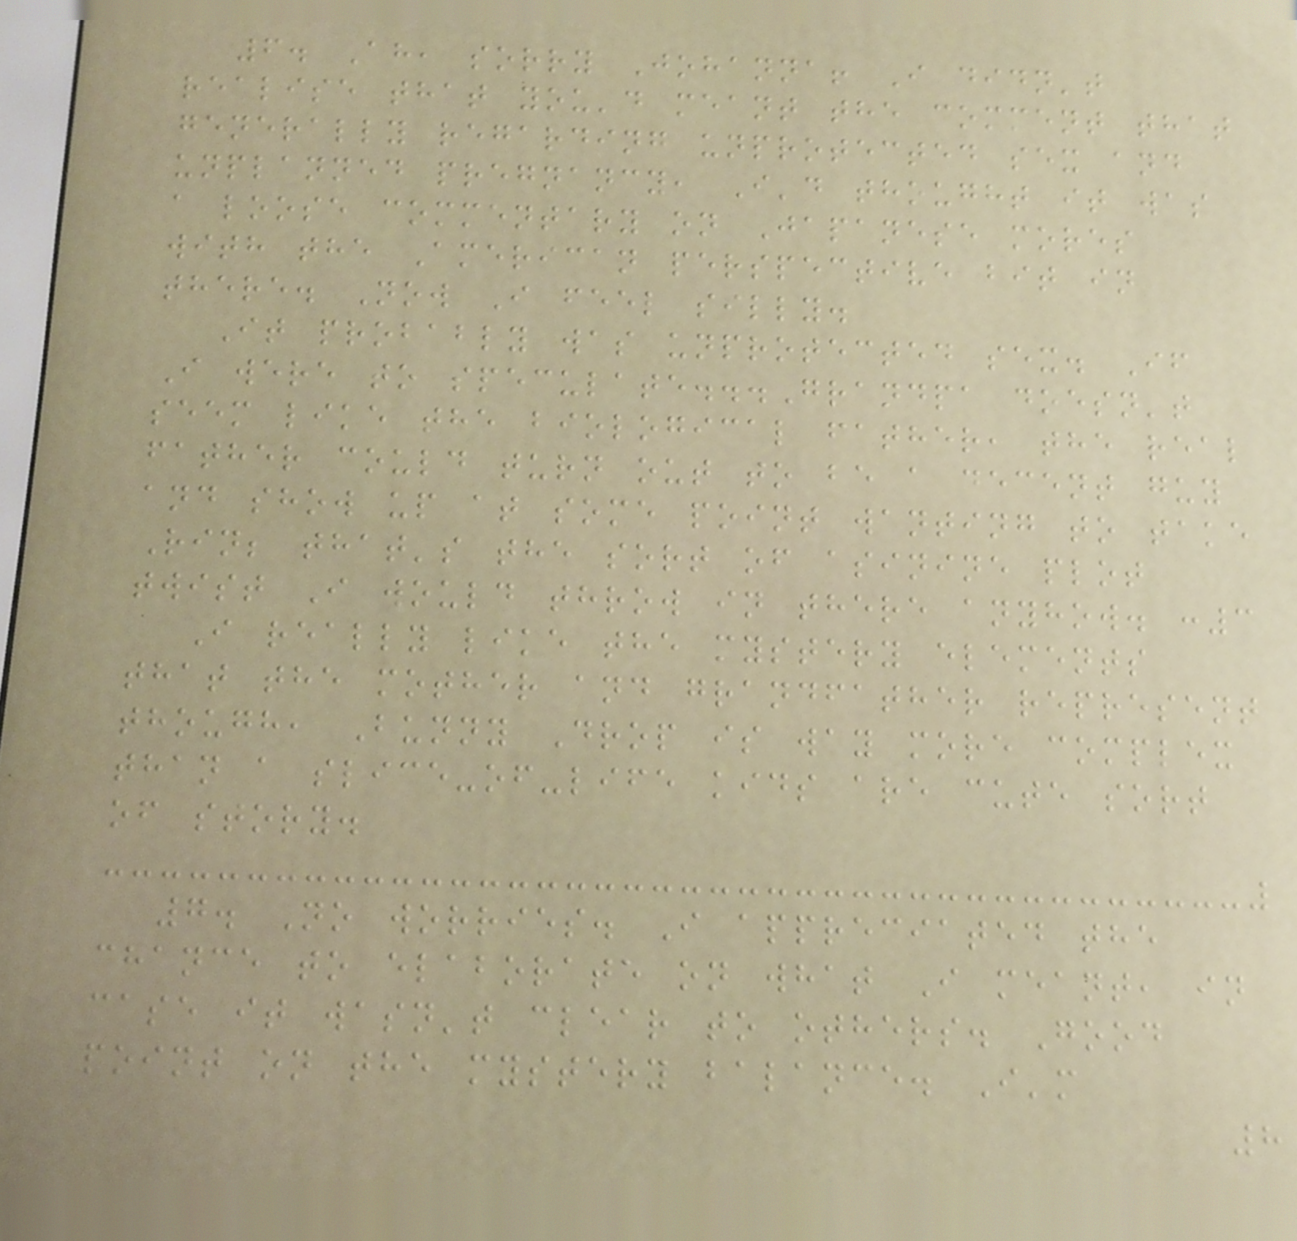6. Ah, sorry Johanna! I didn't
realise that you'd meant the comment that
generally regarding unprotected sex and
unplanned pregnancy, I'd thought it was
a loose commentary on Japanese mores
with the American perspective bit in
there. Now I feel silly.
It probably was unprotected sex. If
I were to speculate...Grandpa doesn't
seem like the biological father, the real
father could turn out to be a decent guy
and show up at some point wanting to take
Rin; that's the sort of asinine plot
twist I would throw in there anyhow. :3
I really like the mystery elements
that the mother and grandfather represent
though, Bunny Drop is way more complex
than a slice-of-life kids are cute sort
of story.
7. No worries. I appreciated the
chance to elaborate on what I meant, in
case it wasn't clear to others. Good
point on the mystery balance. I'm
8
